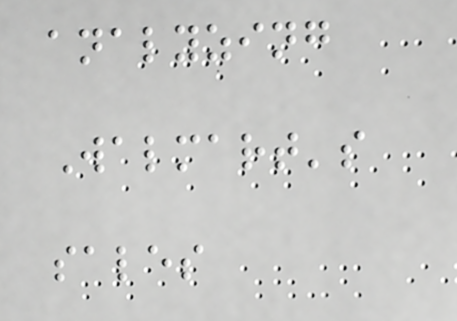analyzing
Walmart's
sales
